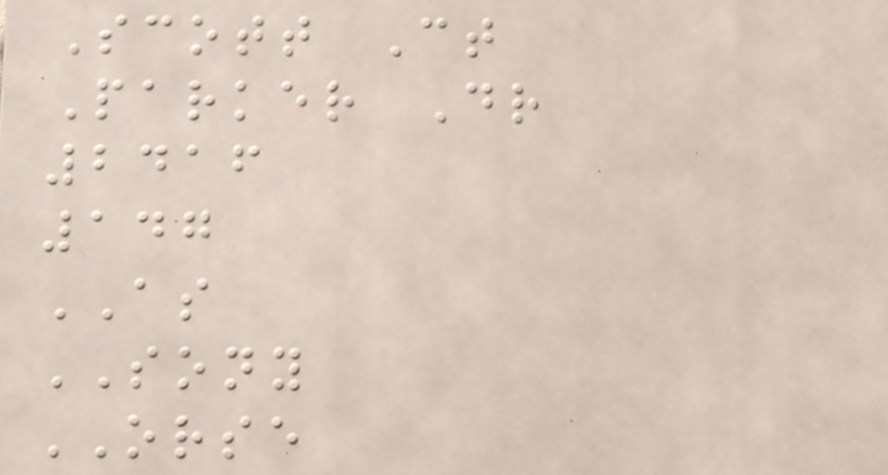Scott Ct
Parker Dr
2416
147
AS
SONY
ORSE
